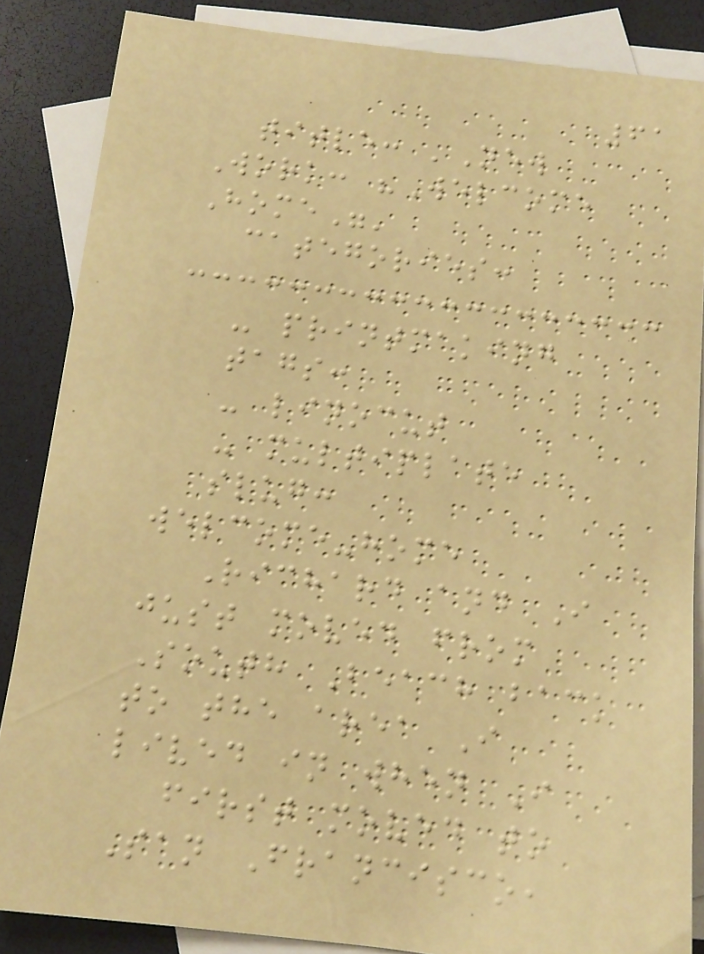61
title: 'New
Work: "Welcome
Home"'
categories:
- printmaking
tags:
- linocut
- multiplate
slug:
welcome-home
Richard and I
just moved from
South Beach back
to the area I
lived in when I
first moved to
San Francisco,
